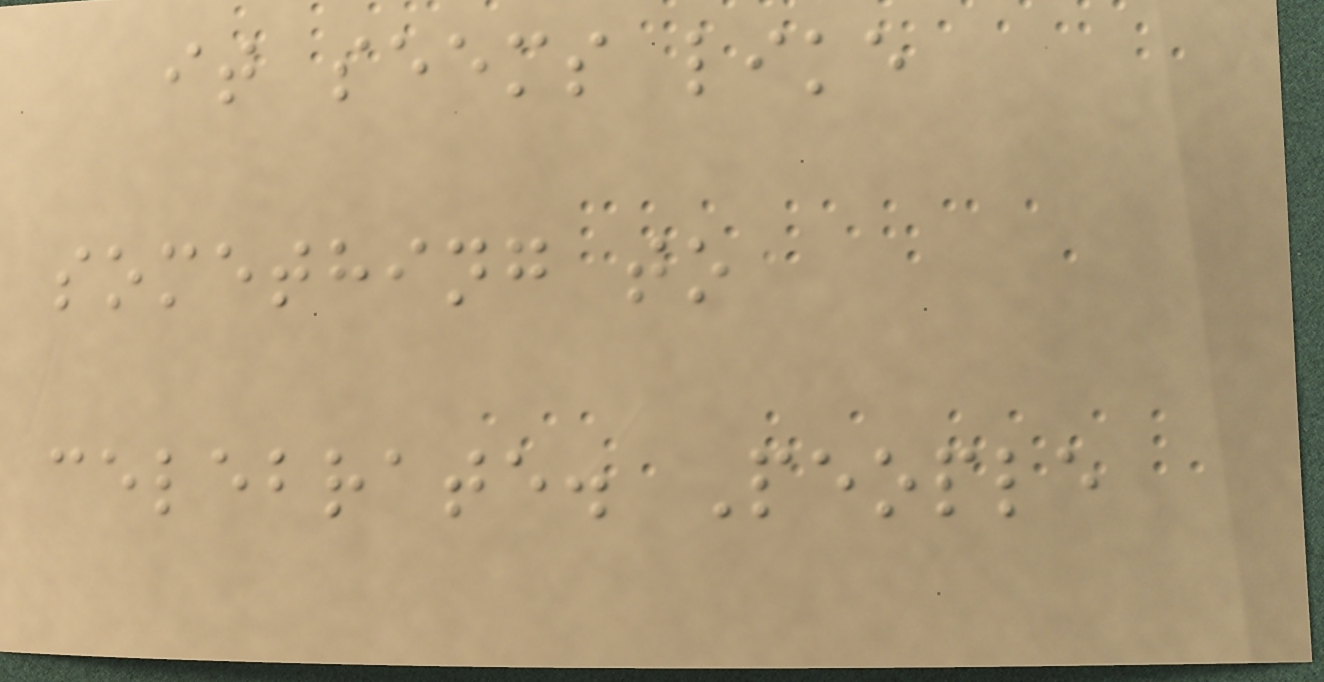it seems like
something to
celebrate. People
